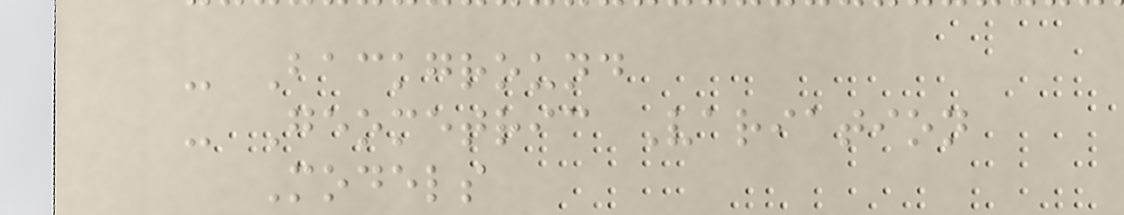- Background
- Geometric Variation
Models
